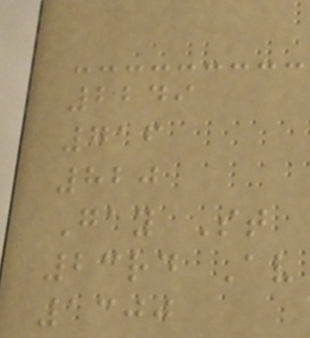2249
716
820
Gay St
23rd Av
1300
